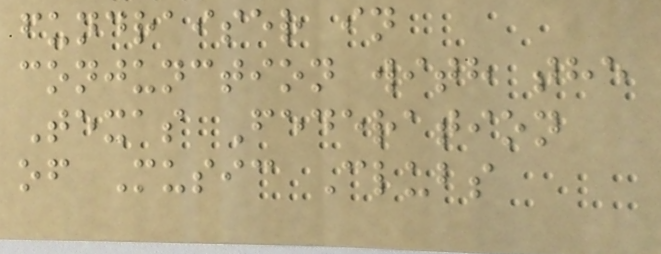fundraiser in
conjunction with the
Texas Federation
of Music Clubs
